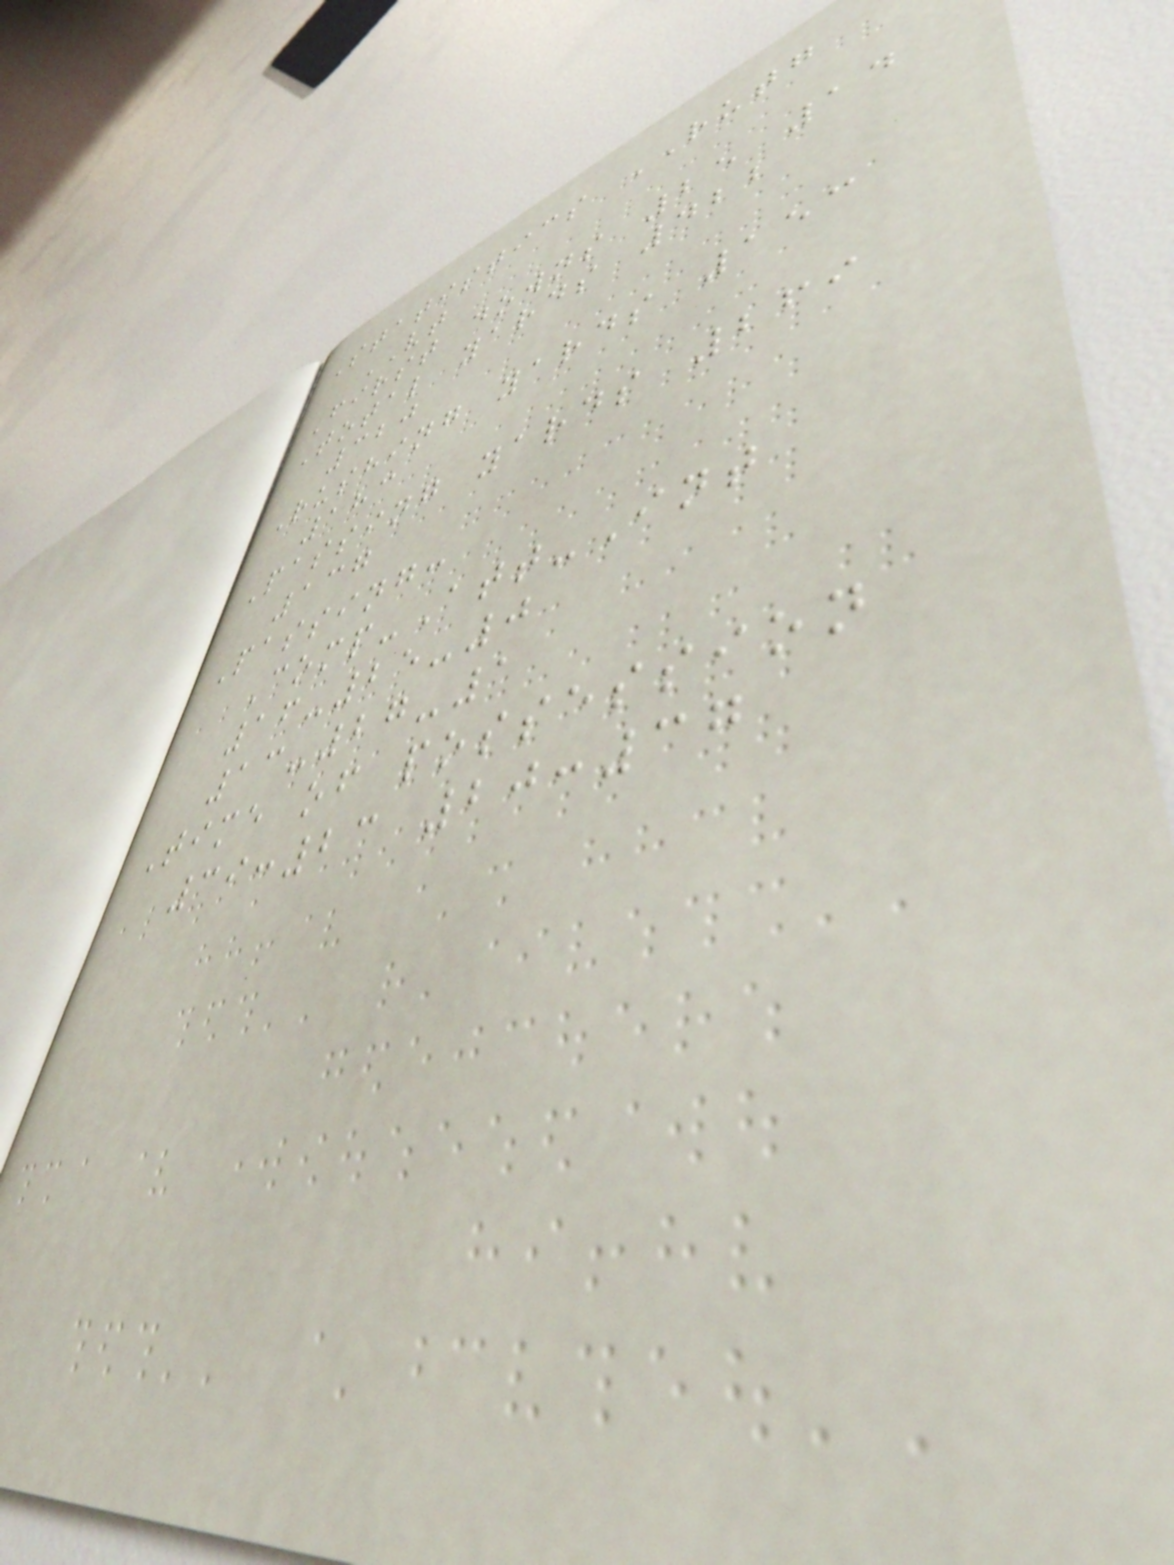Statistics RUTG
VT
First downs 25 14
Total yards 422
320
Rushing yards 153
183
Passing yards 269
137
Passing:
Comp-Att-Int
16-25-0
13-27-1
Time of possession
39:23 20:37
